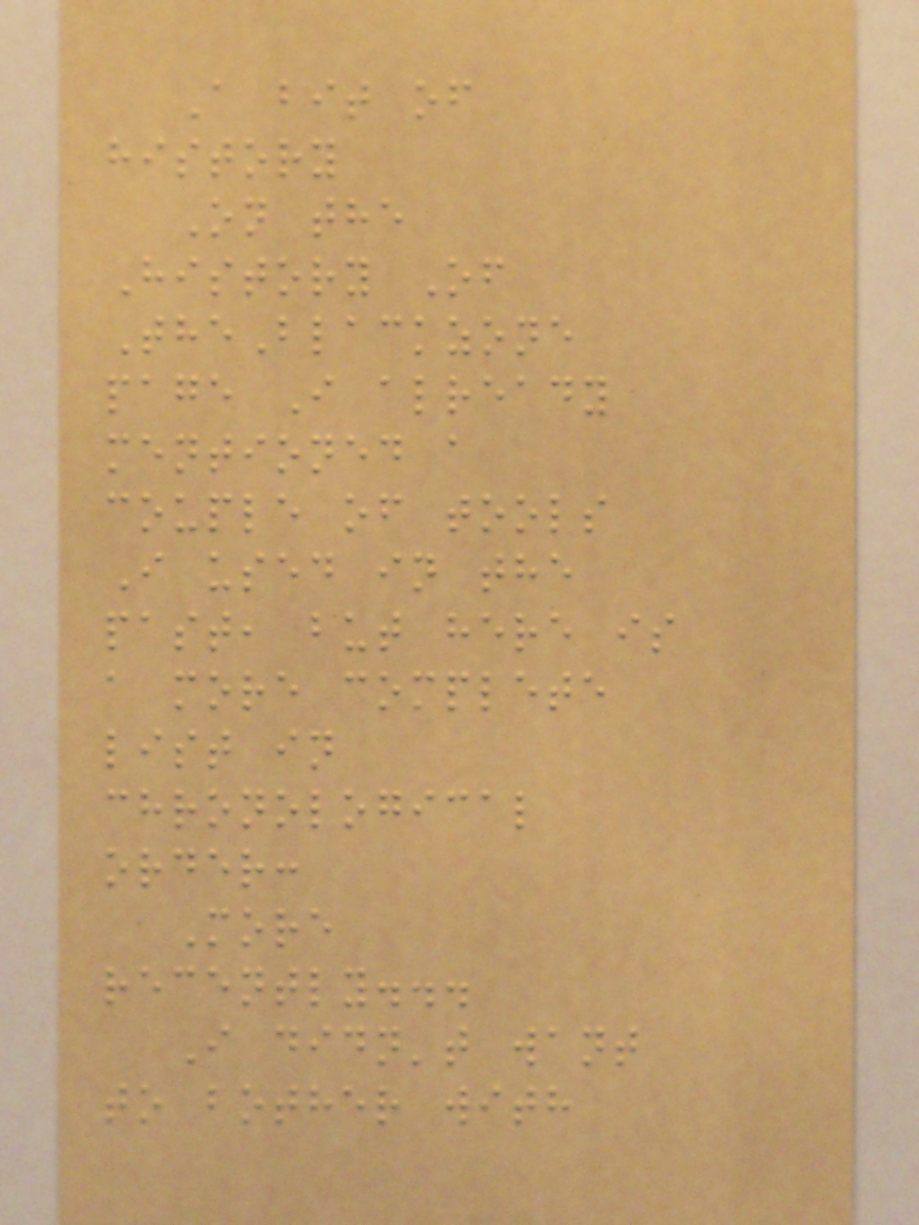A bit of
history
On the
History Of
TheBlackzone
page I already
mentioned a
couple of tools
I used in the
past, but here is
a more complete
list in
chronological
order:
More
recently...
I didn't want
to bother with
